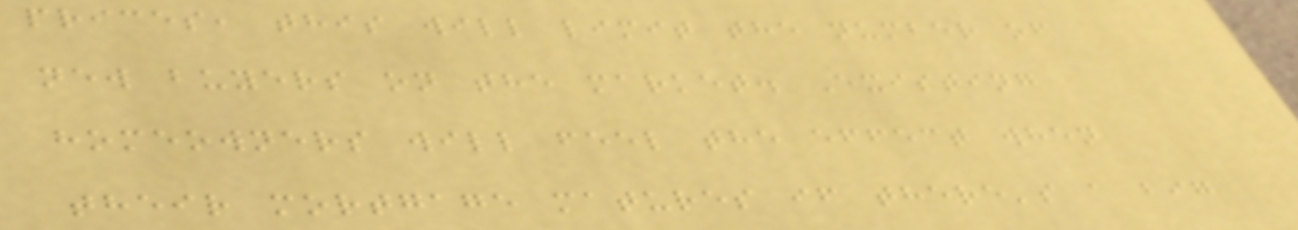prices, this will limit the number of
new buyers on the market. Existing
homeowners will feel the effect when
their mortgage matures if there's a big
